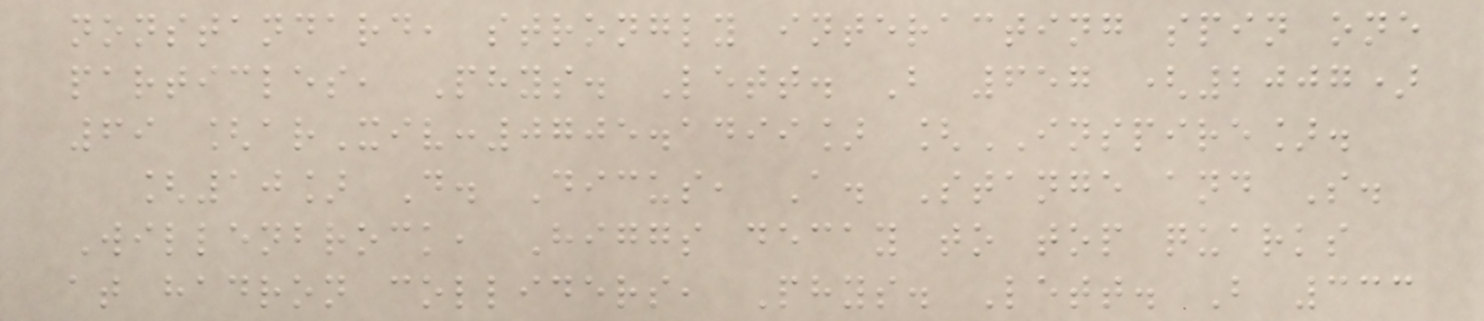nonstandard, strongly interacting spin one
particles, Phys. Lett. B 657 (2007)
69 [arXiv:0705.1499] [INSPIRE].
[10] D. Dicus, A. Stange and S.
Willenbrock, Higgs decay to top quarks
at hadron colliders, Phys. Lett. B 333
